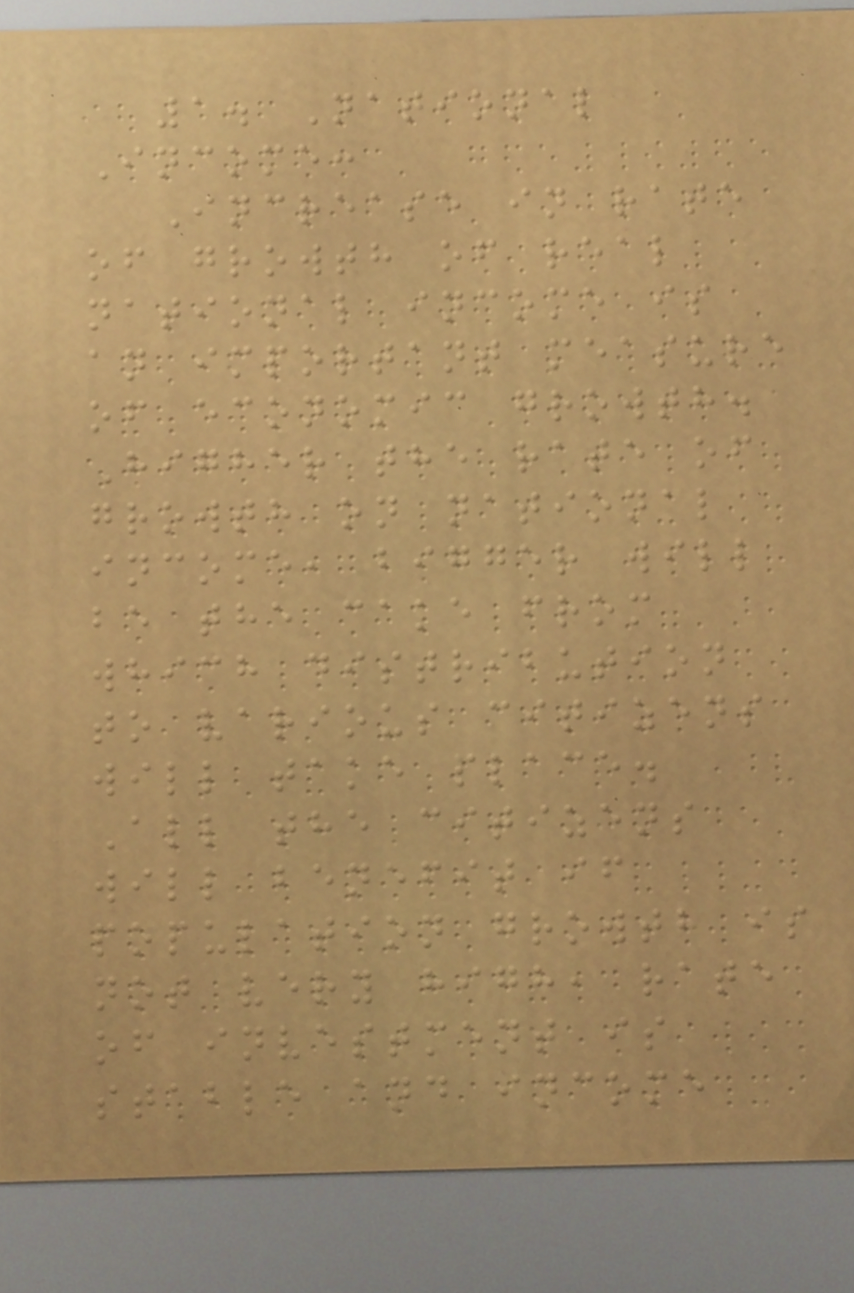1. National
Income:
Increase in rate
of growth of real
national income is
an important measure
of economic growth.
Higher the rate of
growth on national
income, bigger will
be the cake from
which distribution
to various citizens
will take place.
All the citizens
will benefit if
population growth is
not very high, rate
of investment is
stable and income
